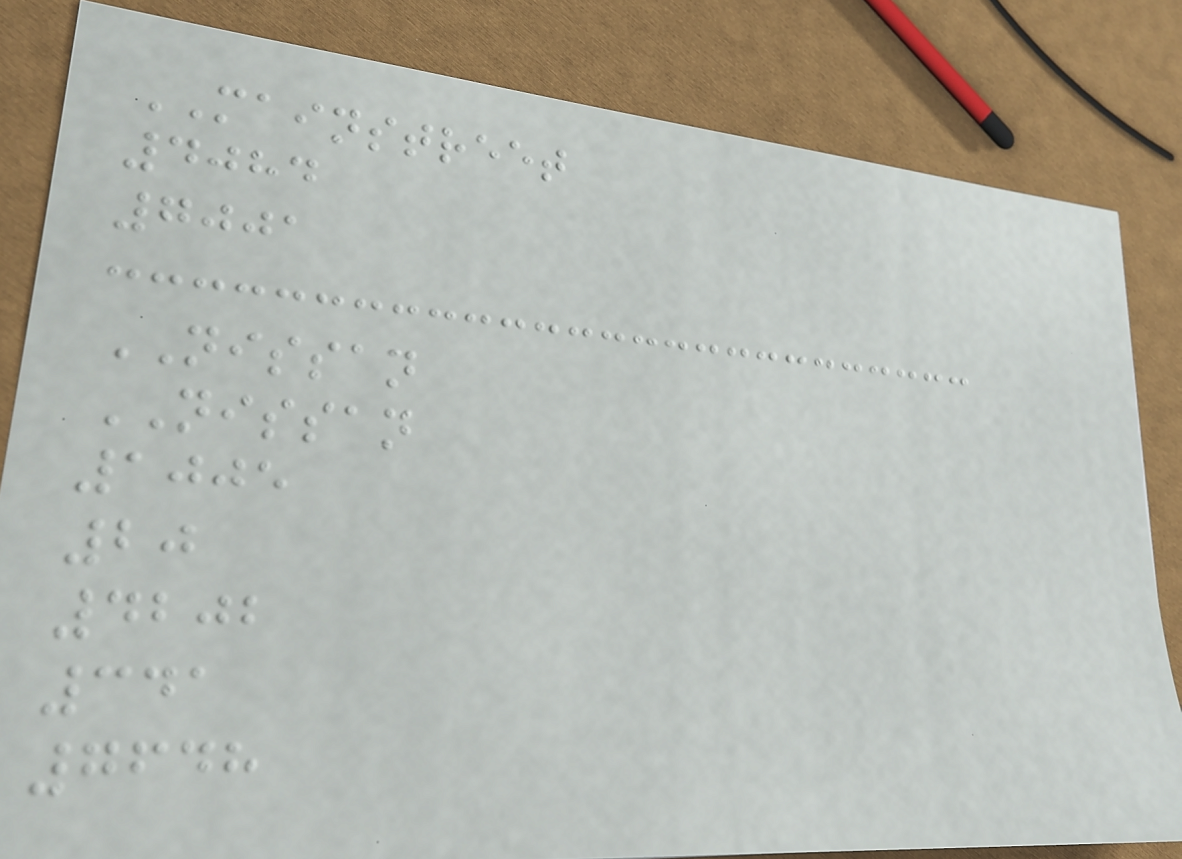MAINSTREET
4084
7001
NISSAN
NISSAN
1005
20
4202
341
7648
